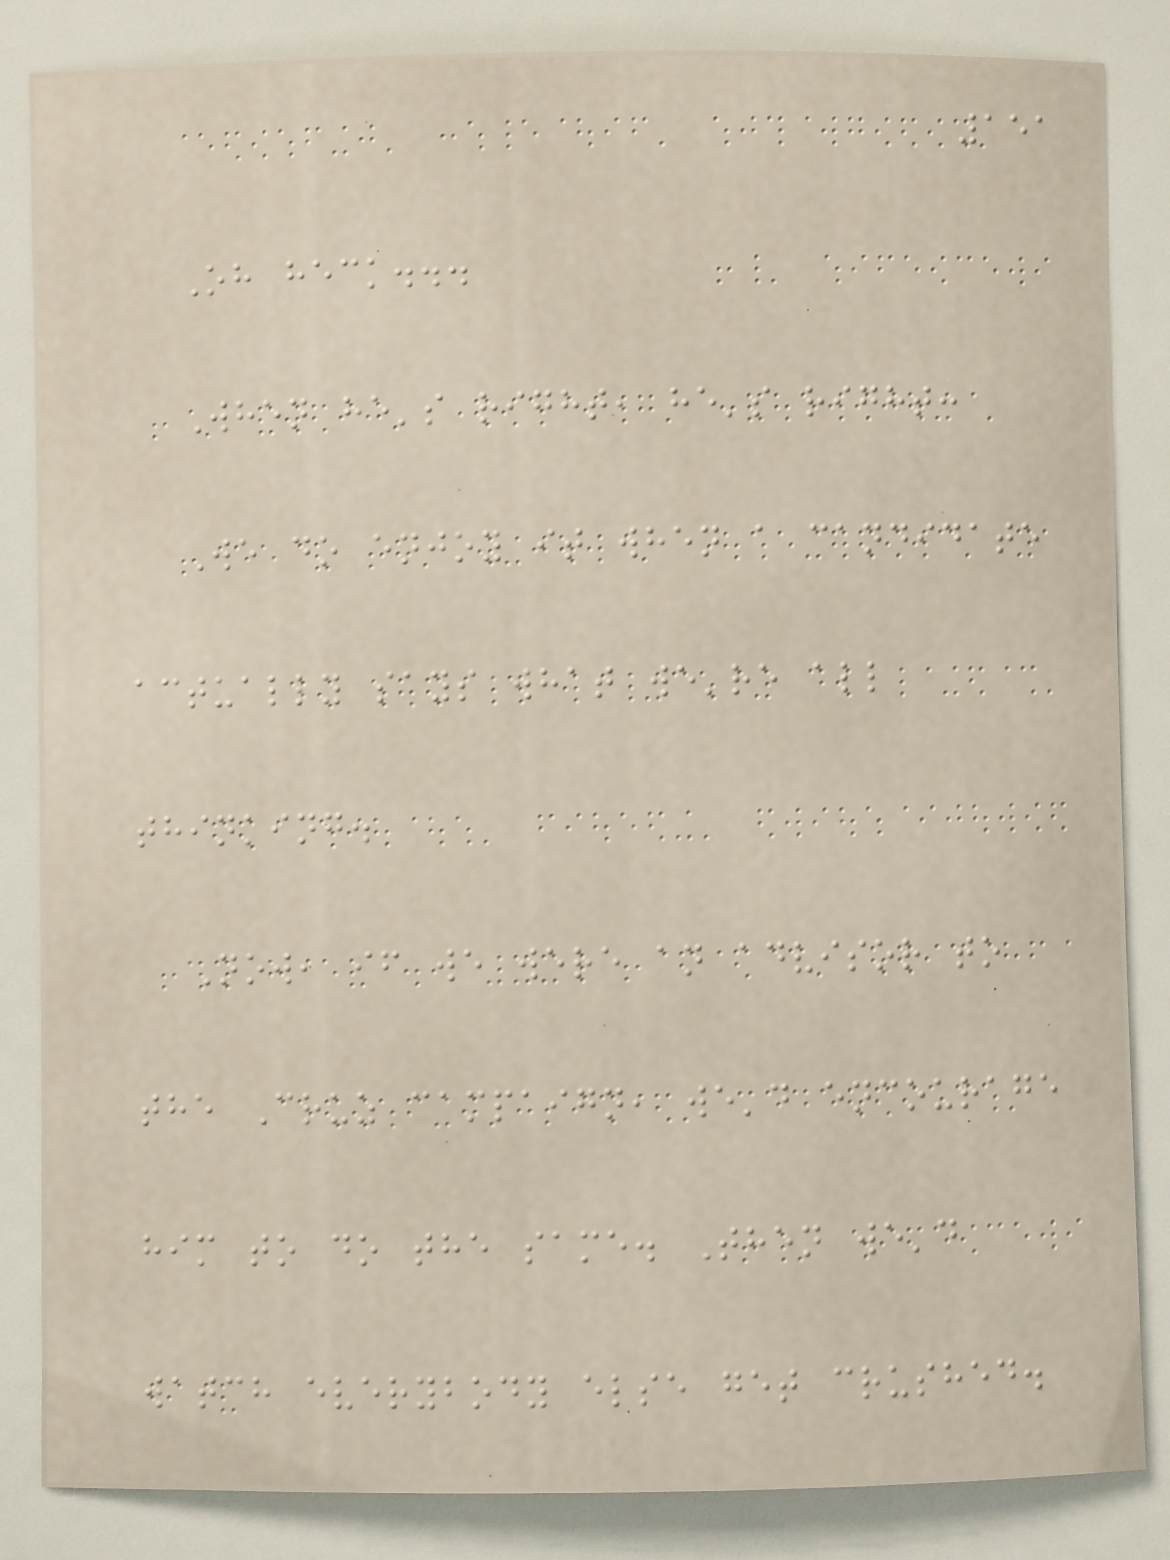151
Oh heck...
When he's right, he's right:
We do enjoy it when a candidate
actually says what we're all
thinking.
Now, if we were an advisor to
the Cruz campaign, we'd encourage
him to do the same. Then we'd
watch everybody else get crushed.
